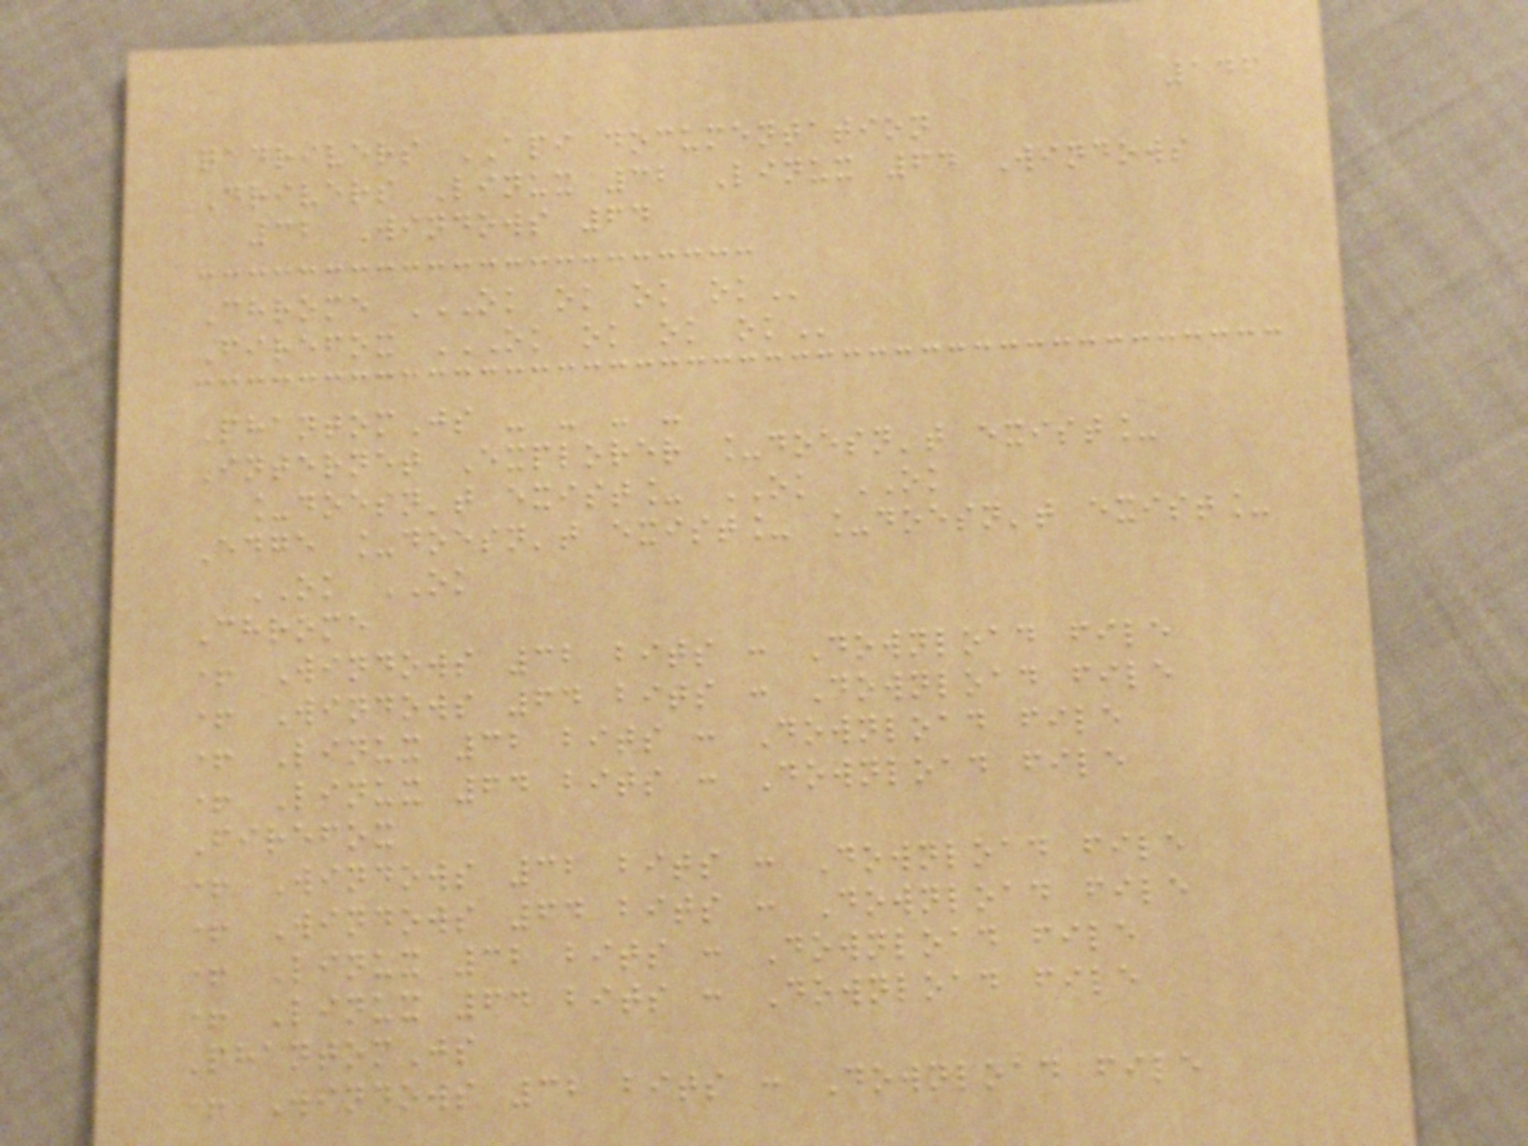146
qadrivers API documentation
Drivers Linux 32 Linux 64 Windows
32 Windows 64
Chrome OK OK OK OK
Firefox OK OK OK OK
PhantomJs - - - -
Internet Explorer _doesn't exist_
_doesn't exist_ OK OK
Edge _doesn't exist_ _doesn't exist_
OK OK
Chrome
+ Windows 32 bits : Download file
+ Windows 64 bits : Download file
+ Linux 32 bits : Download file
+ Linux 64 bits : Download file
Firefox
+ Windows 32 bits : Download file
+ Windows 64 bits : Download file
+ Linux 32 bits : Download file
+ Linux 64 bits : Download file
PhantomJs
+ Windows 32 bits : Download file
